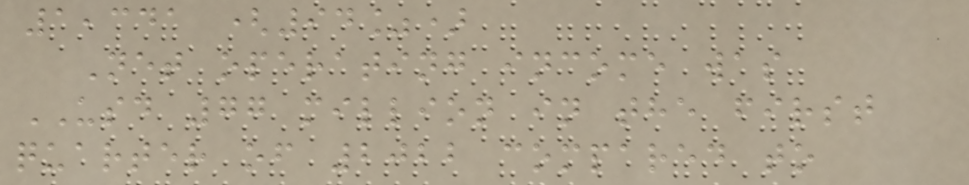1,341 (94%)
Net operating income was
USD 77 million in the first
quarter of 2022 compared to
